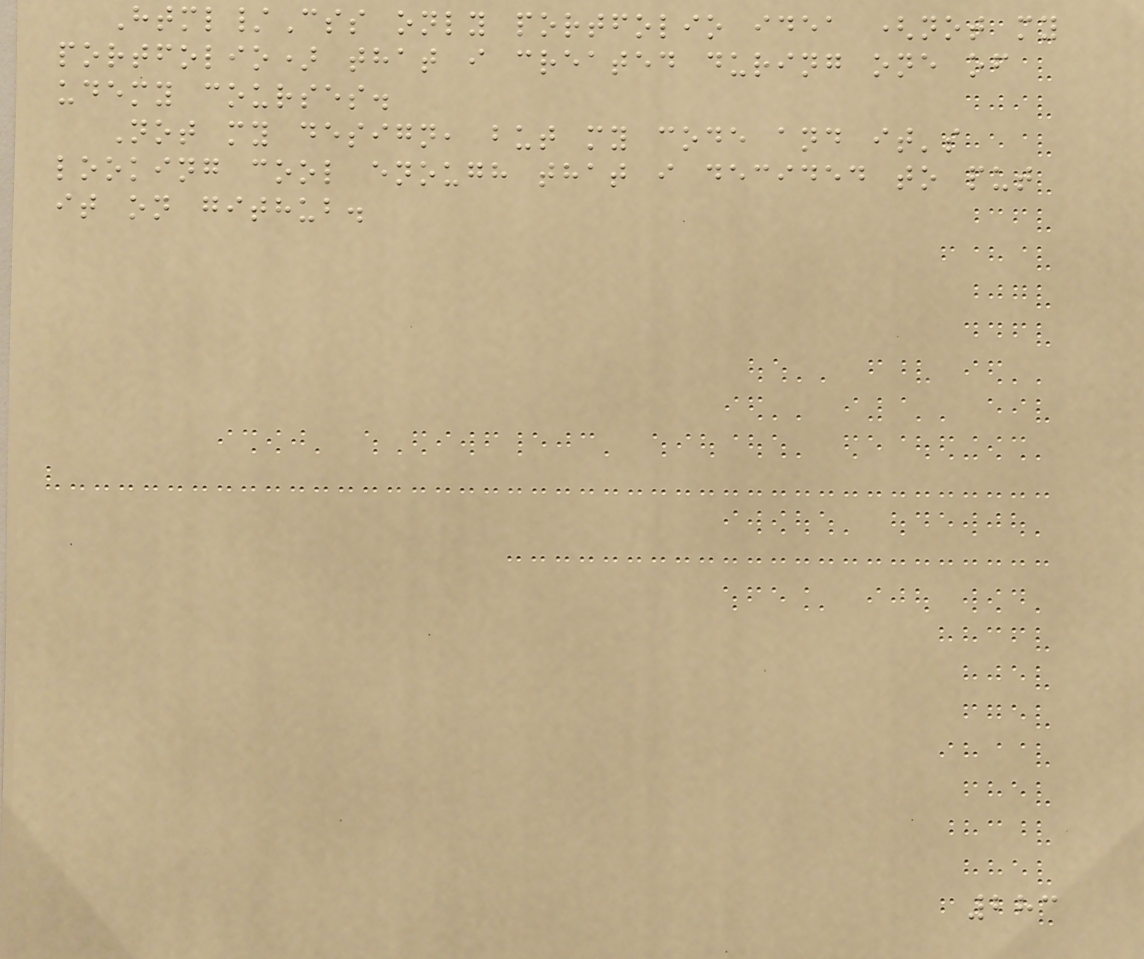Html/Css only portfolio idea (not my
portfolio) that i created during one of
udemy courses.
Not my design, but my code and it's
looking cool enough that i decided to put
it on github.
283
